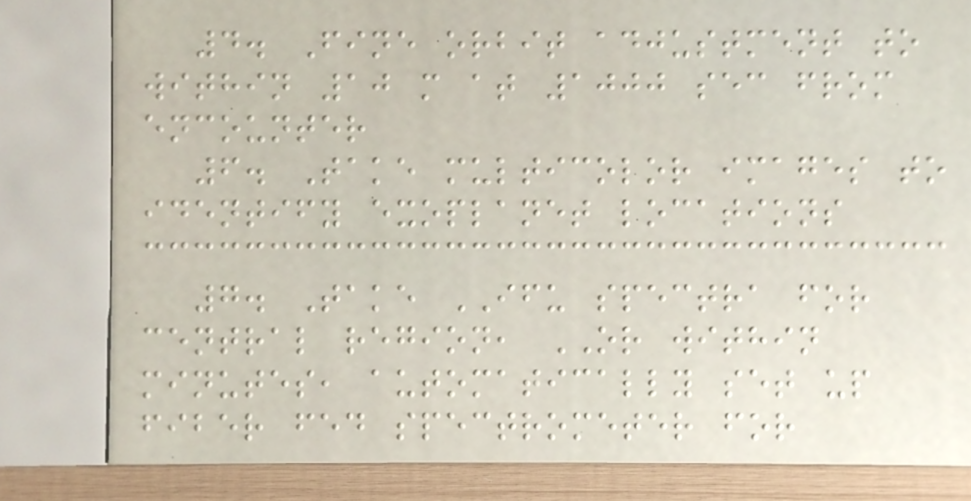4. Fine orbit adjustment to
within 10 m at 1000 sec from
encounter
6. Take multicolor images to
identify exoplanet locations
7. Take IFU spectra for
central region, OR within
minutes, automatically set up
fiber fed spectrometer for
